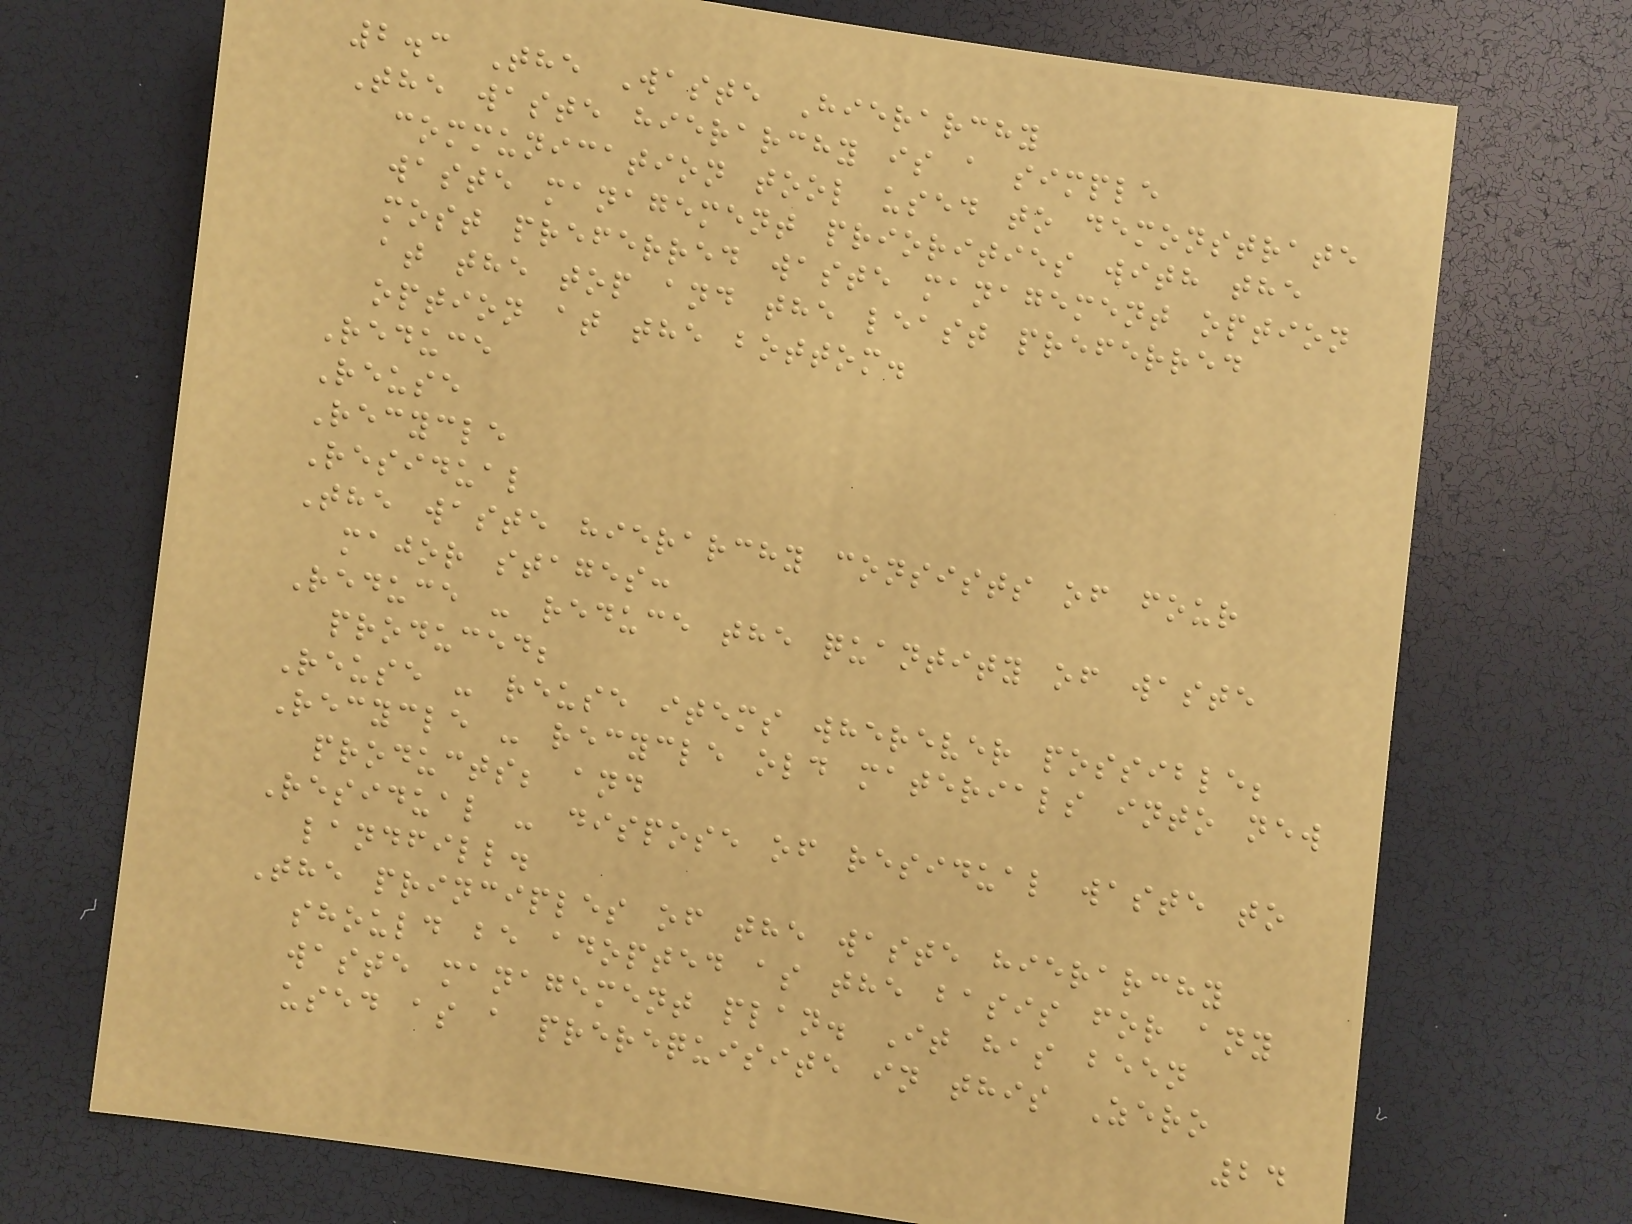2.3 The Waste Hierarchy
The waste hierarchy is a simple
communication tool used to demonstrate
waste management priorities with the
most preferred waste management option
at the top and the least preferred
option at the bottom.
Reduce
Reuse
Recycle
Residual
The waste hierarchy consists of four
major stages:
Reduce - reduce the quantity of waste
produced;
Reuse - reuse items wherever possible;
Recycle - recycle old materials into new
products; and
Residual - dispose of residual waste to
landfill.
The principles of the waste hierarchy
should be adopted as the basis for any
waste management plan. It has been
used as a prerequisite in this Zero
24
